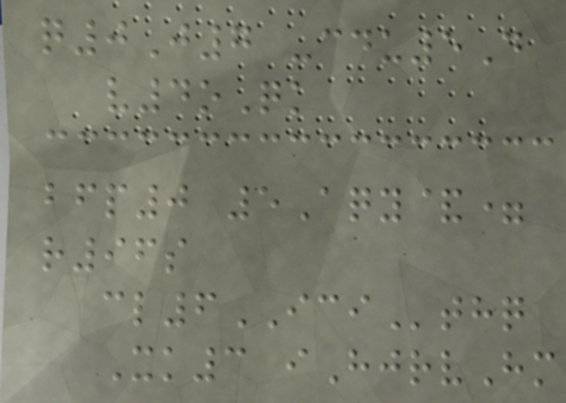q0J7 -cdu5D
v4oQk
bfp0 5Aqy&=
r96s
cl6ICIthq
Xk3 iHjrvHm
